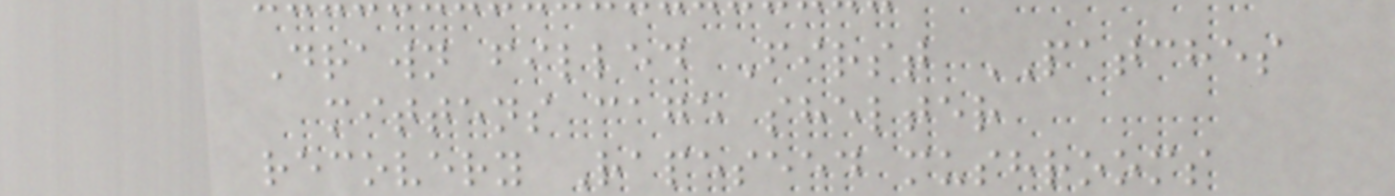Drawn filled First PATCHES
mittens cage shelter
recovery Rapeseed mushrooms
